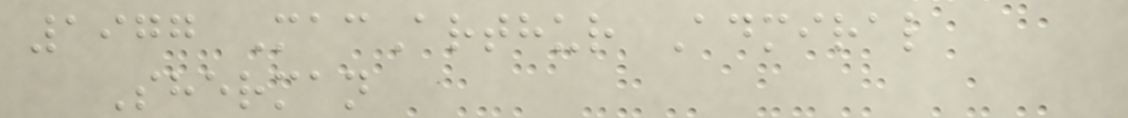1977 MacArthur Admiral
Sherman
